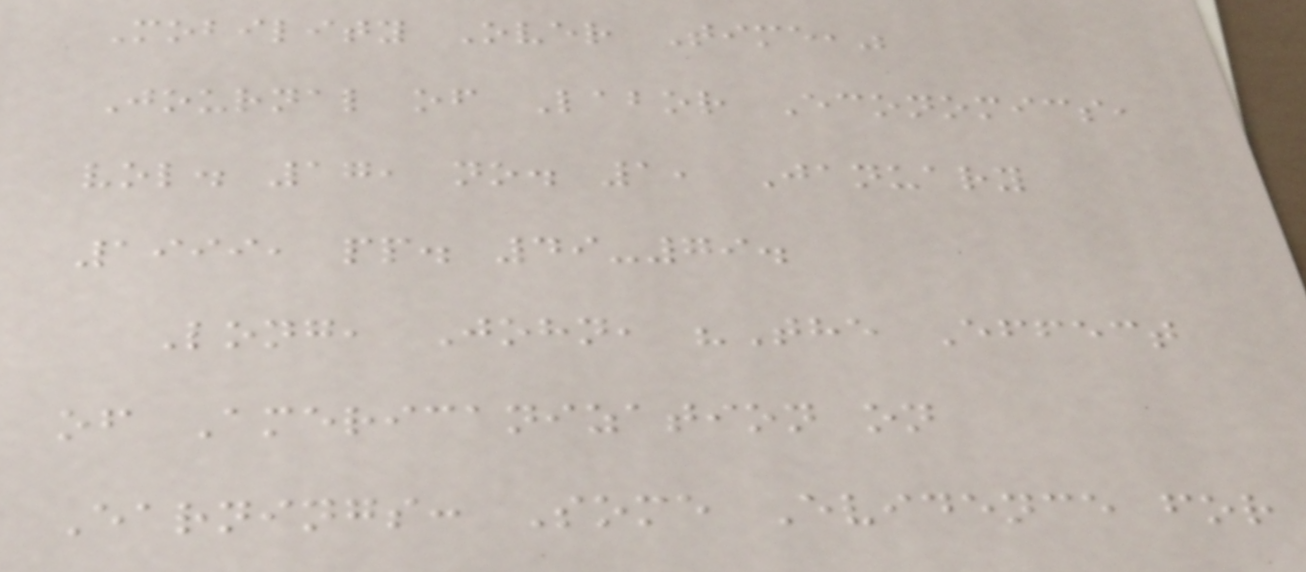Mobility Over Time,"
Journal of Labor Economics,
vol. 17, no. 1, January
1999, pp. 49-79.
Long, John, "The Effect
of Americanization on
Earnings: Some Evidence for
